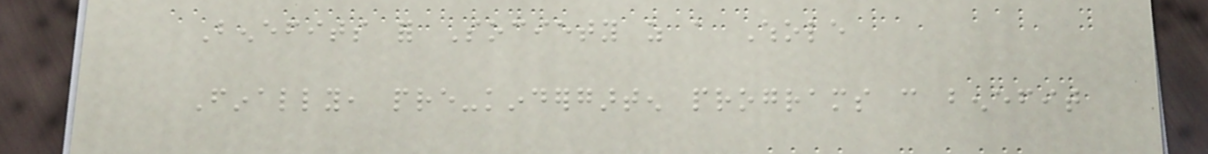Benefits for Society as a Whole
Finally, pre-kindergarten programs can benefit
